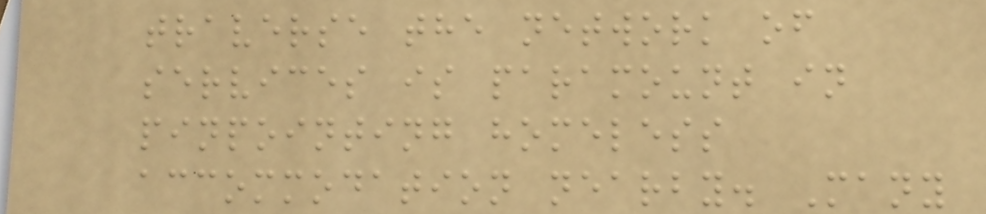traverse the network of
services is paramount in
pinpointing homeless
accommodation nearby. Many
